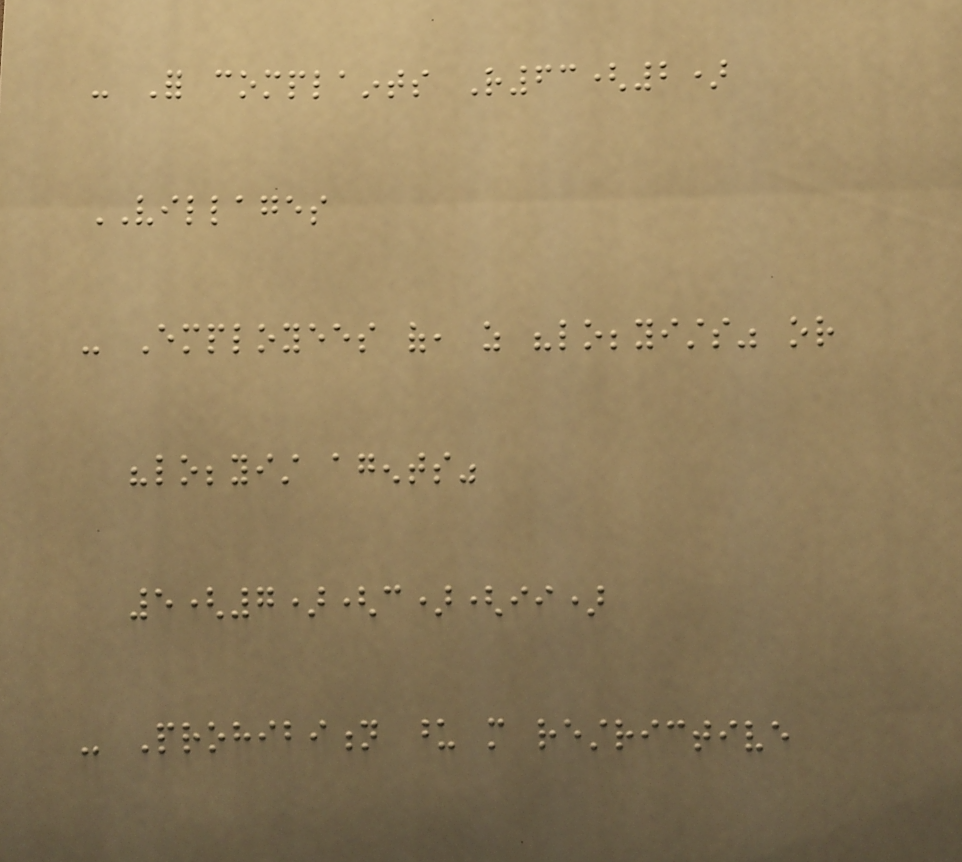- For complaints R63(2)
VILLAGES
- Employees of, as "lobbyists" or
"lobbyist agents"
5(7)(c)(ii)
- Prohibition upon more restrictive
